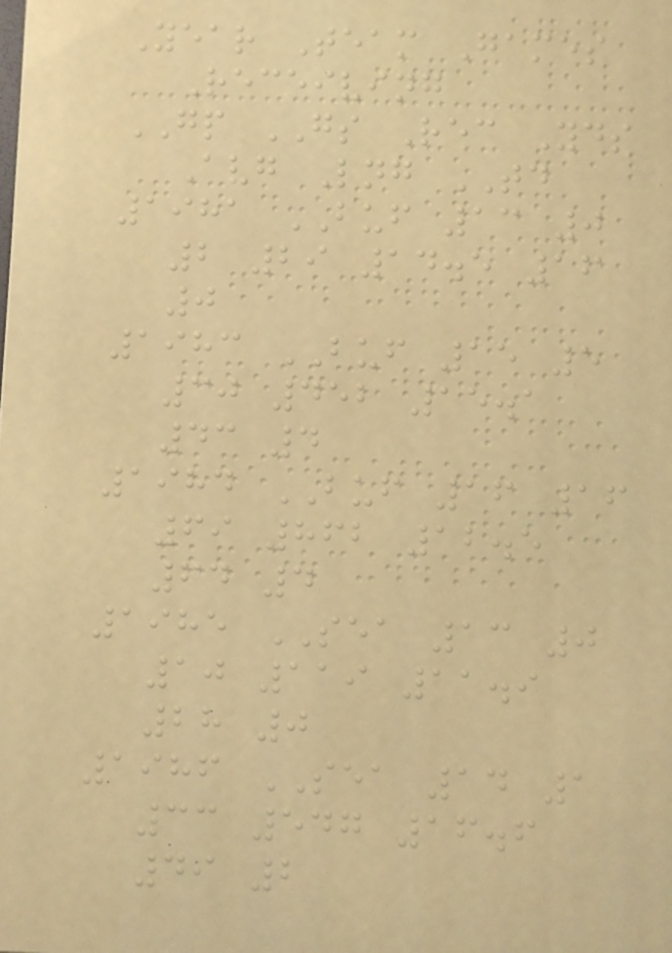Year Team Games
Receiving
GP GS Rec Yds
Avg Lng TD
1981 BUF 13 0
2 29 14.5 16
0
1983 BUF 15 5
30 452 15.1
43 4
1984 BUF 16 16
69 862 12.5
64 4
1985 SEA 13 0
10 119 11.9
28 0
1986 SEA 14 1
33 547 16.6
49 2
